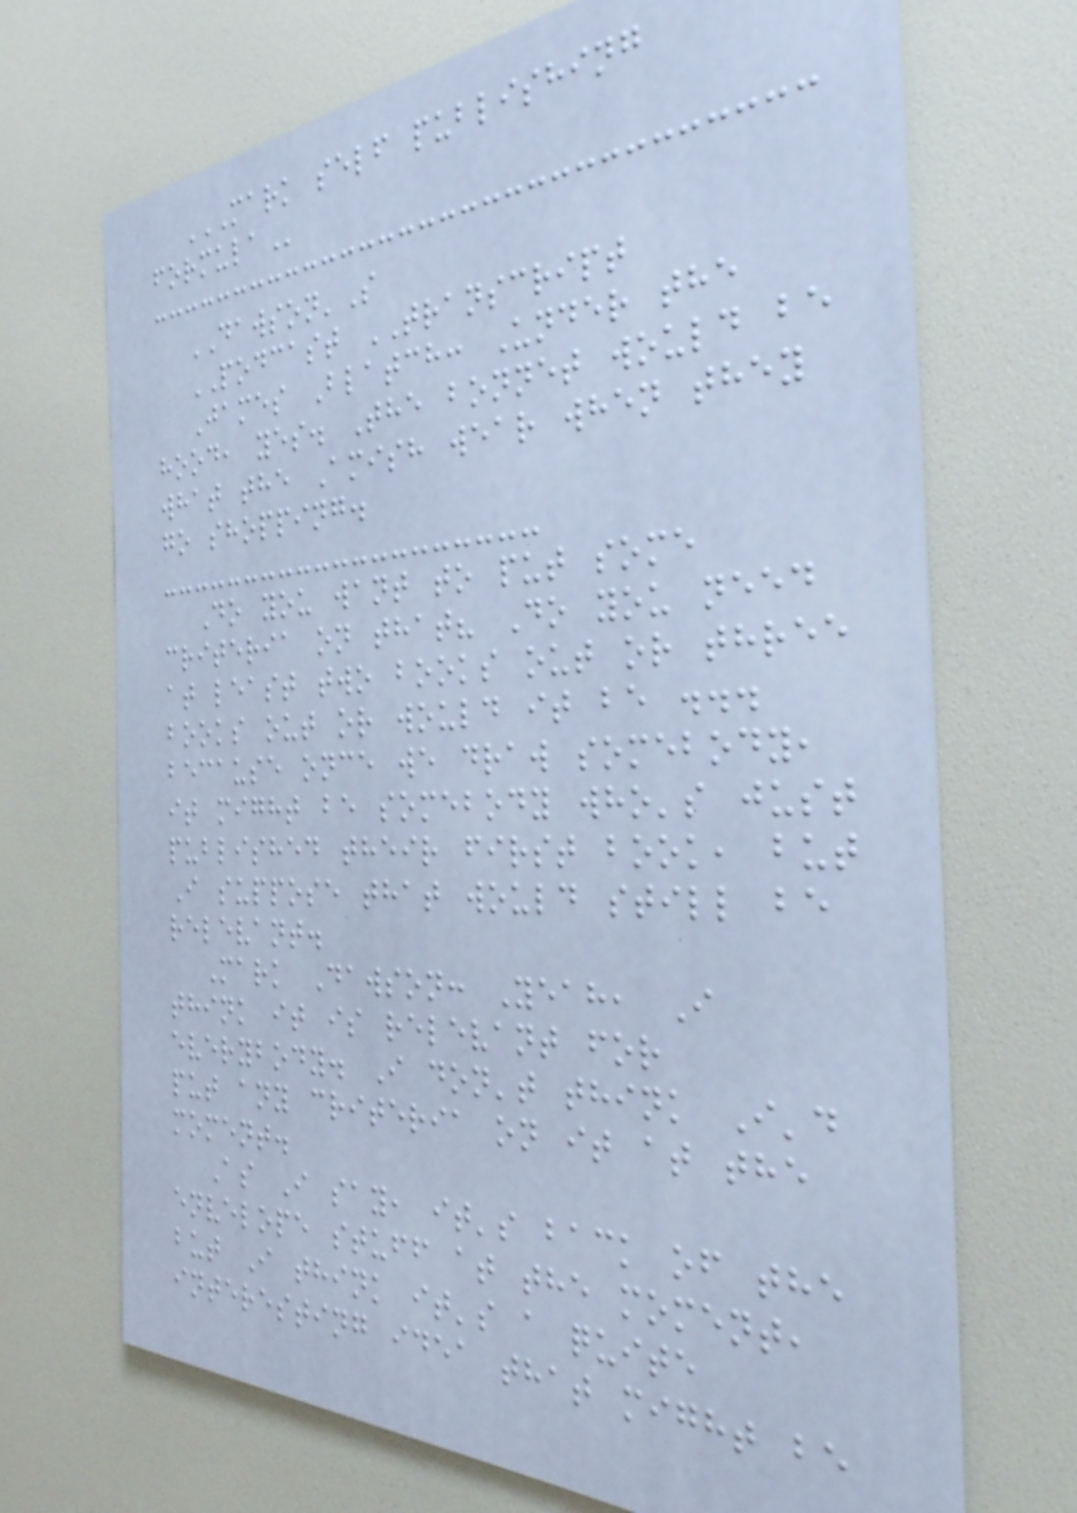MARK SELF PUBLISHING
FORMULA
DAWSON'S
PODCAST TRANSCRIPT
James Blatch: Under the
hood, yes. The bonnet would be
what the Amish wear when they
go shopping.
Do you want to put some
criteria on that? Do you need
at least two books out or three
books out or would it be ...
because once we draw somebody,
it might be somebody who's just
published their first book, but
I suppose that would still be
relevant.
Mark Dawson: Yeah, I
think it is relevant for
everybody. I don't think I'd
put any criteria on it at the
moment.
As I say, it's back of the
envelope stuff at the moment,
but I think it's a quite
interesting idea that might be
